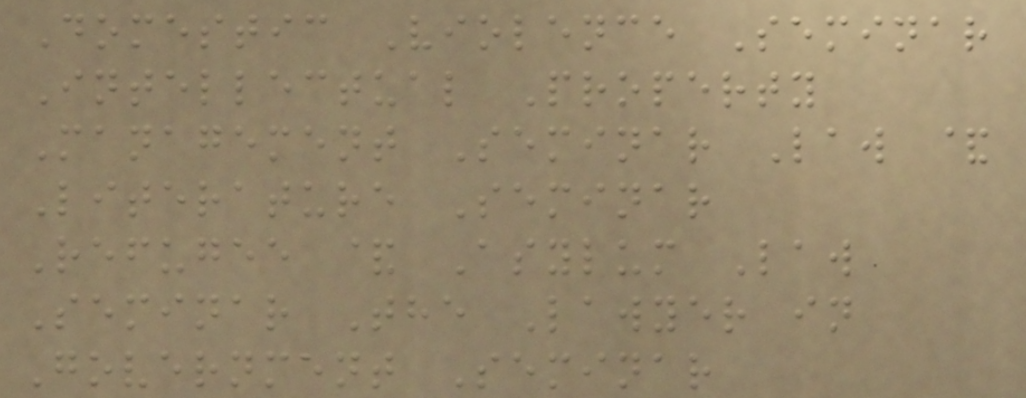Domestic Violence Seminar
Intellectual Property
Management Seminar Law &
Literature Seminar
Refugee & Asylum Law
Seminar The Lawyer in
Government Seminar
